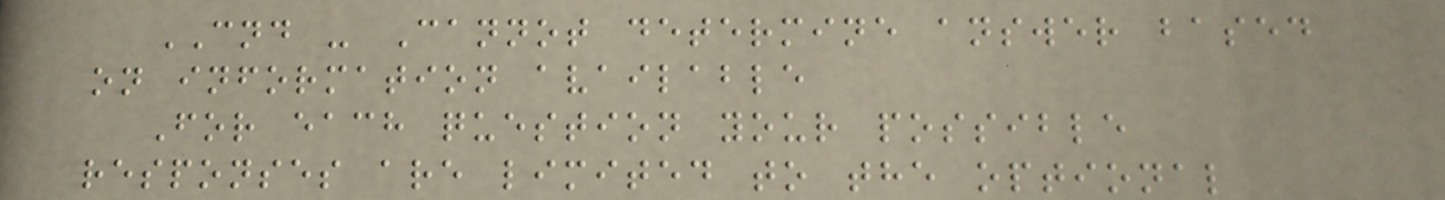CND - Cannot determine answer based
on information available
For each question your possible
responses are limited to the optional
